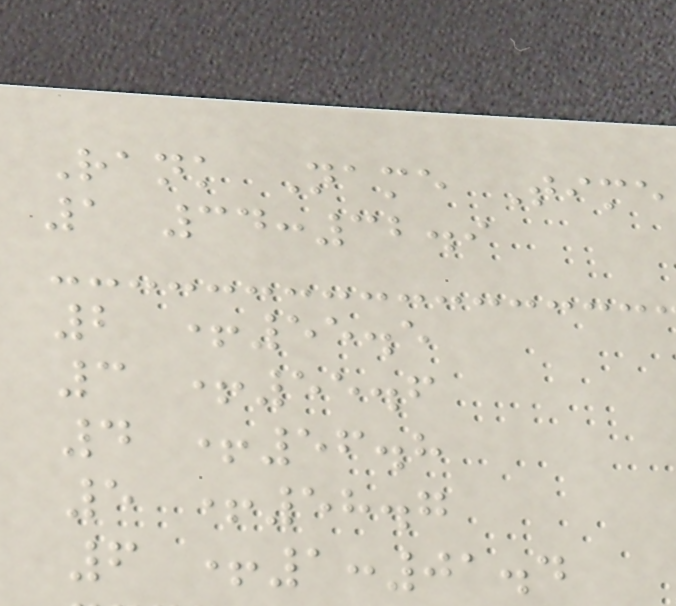Rank Name Time
1 34:32.9
2 +55.5
3 +55.6
4 +56.8
5 +58.7
6 +1:01.4
